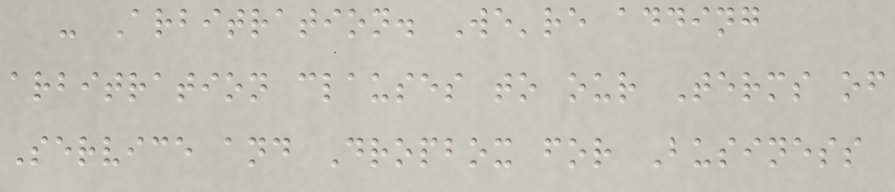- Arbitration. We're adding
arbitration clauses to our Terms of
Service and Dropbox for Business
